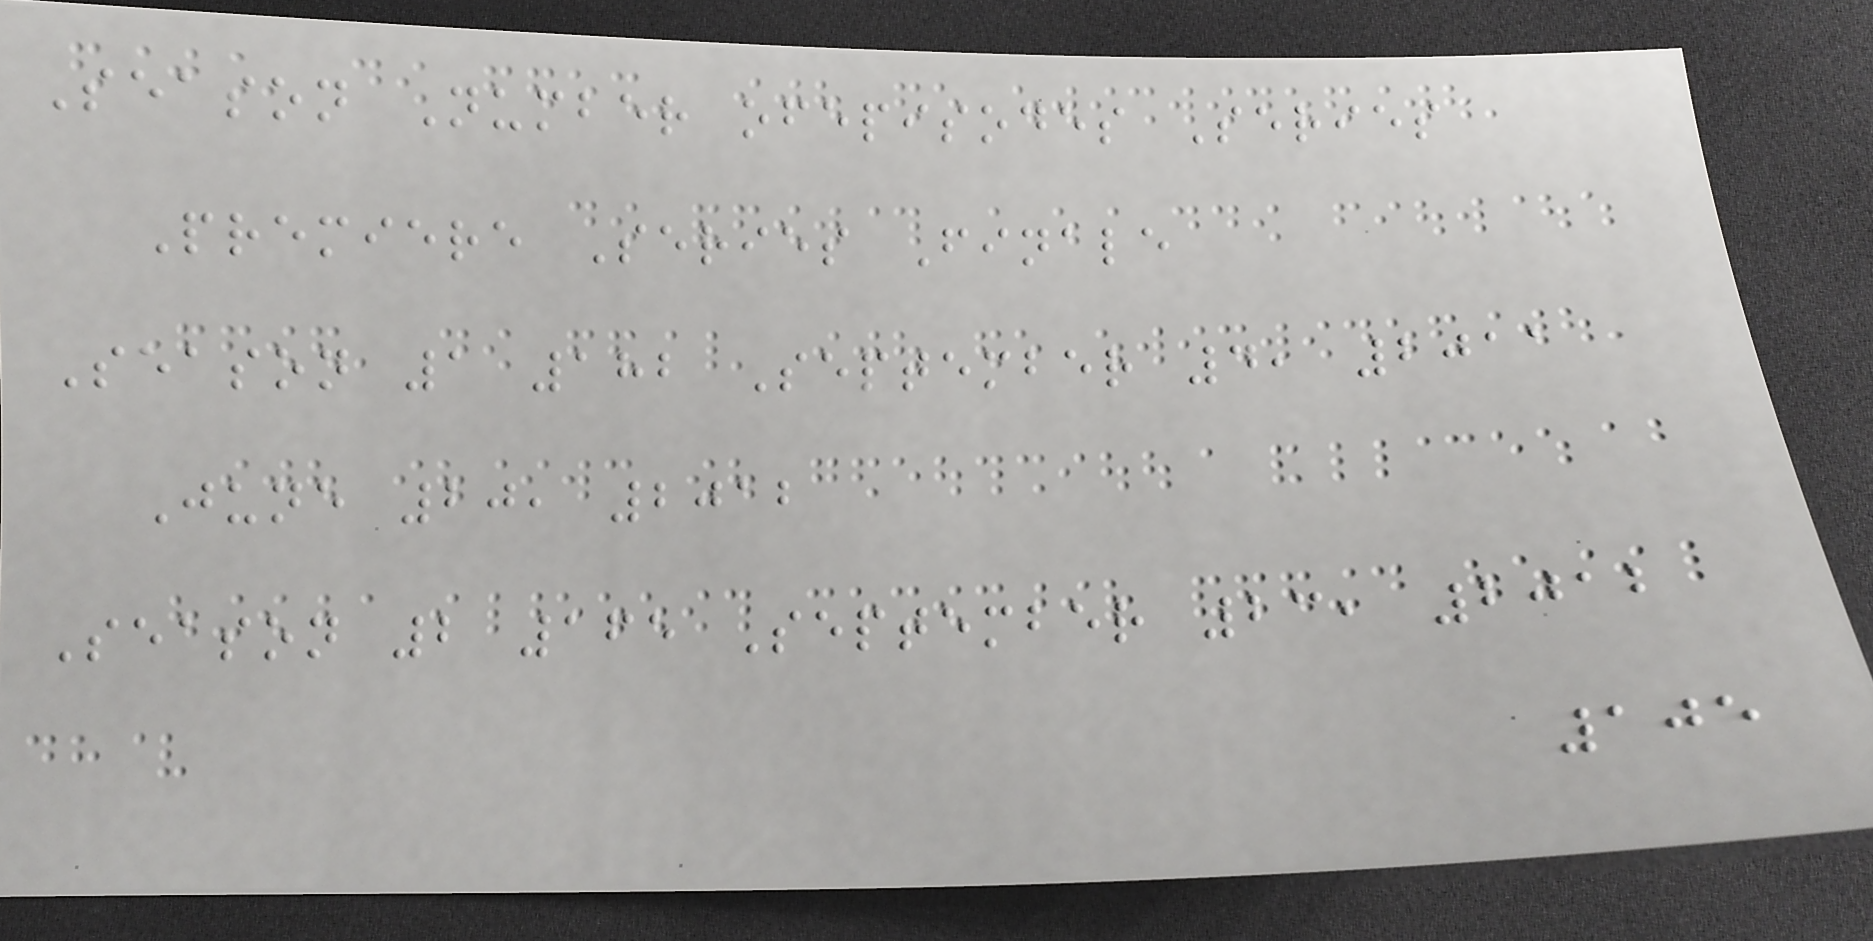Season Number ofepisodes Series
Premiere Series Finale
Season 1 182 September 4, 2011
June 20, 2012
Season 2 165 September 23, 2012
105
